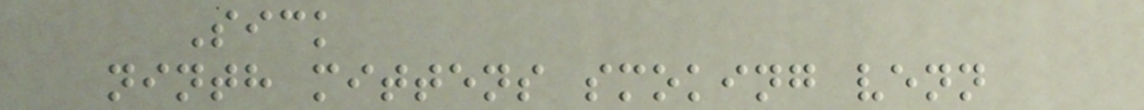Sick
ninth mittens smoking venn
